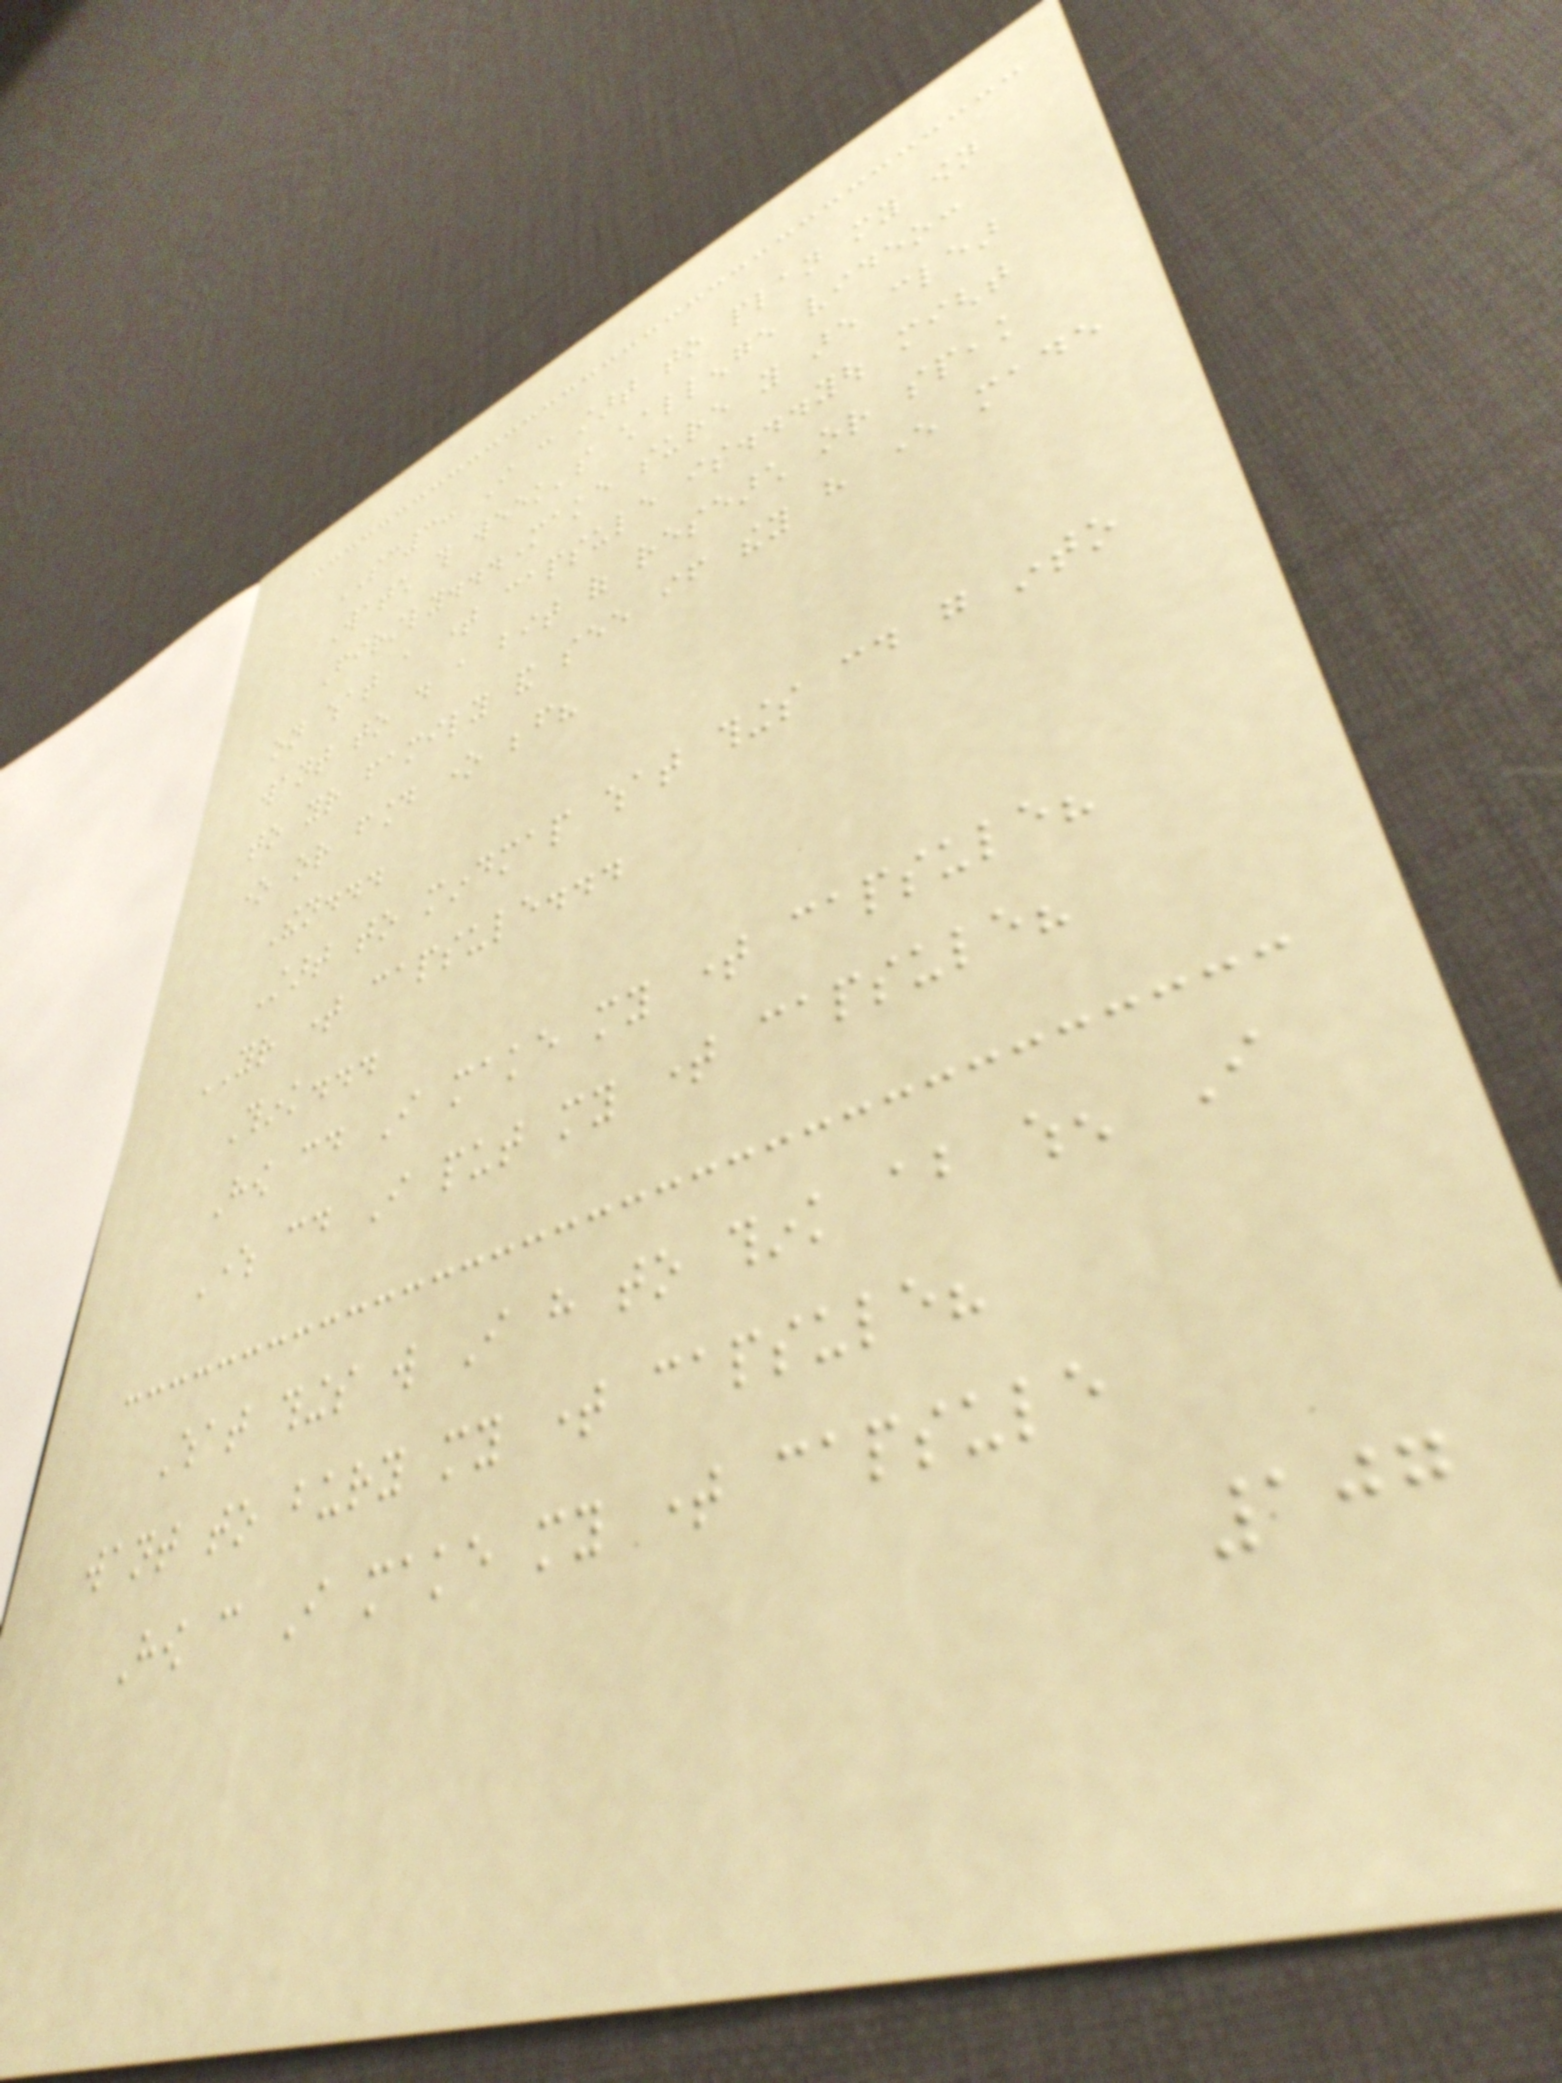SC3: I can start to plan my own
Watch this week's challenge video:
Firstly...Make sure you are clear
on what a time capsule is...you might
want to do a bit of research or speak
to your family and see if they have ever made
one or found one before?
Then...
Start to mindmap what things could go into
YOUR time capsule...
Think...
How could I make my time capsule?
Where could I put my time capsule?
What things will I have to think about when I
want to bury my time capsule?
How can I make my time capsule
107
